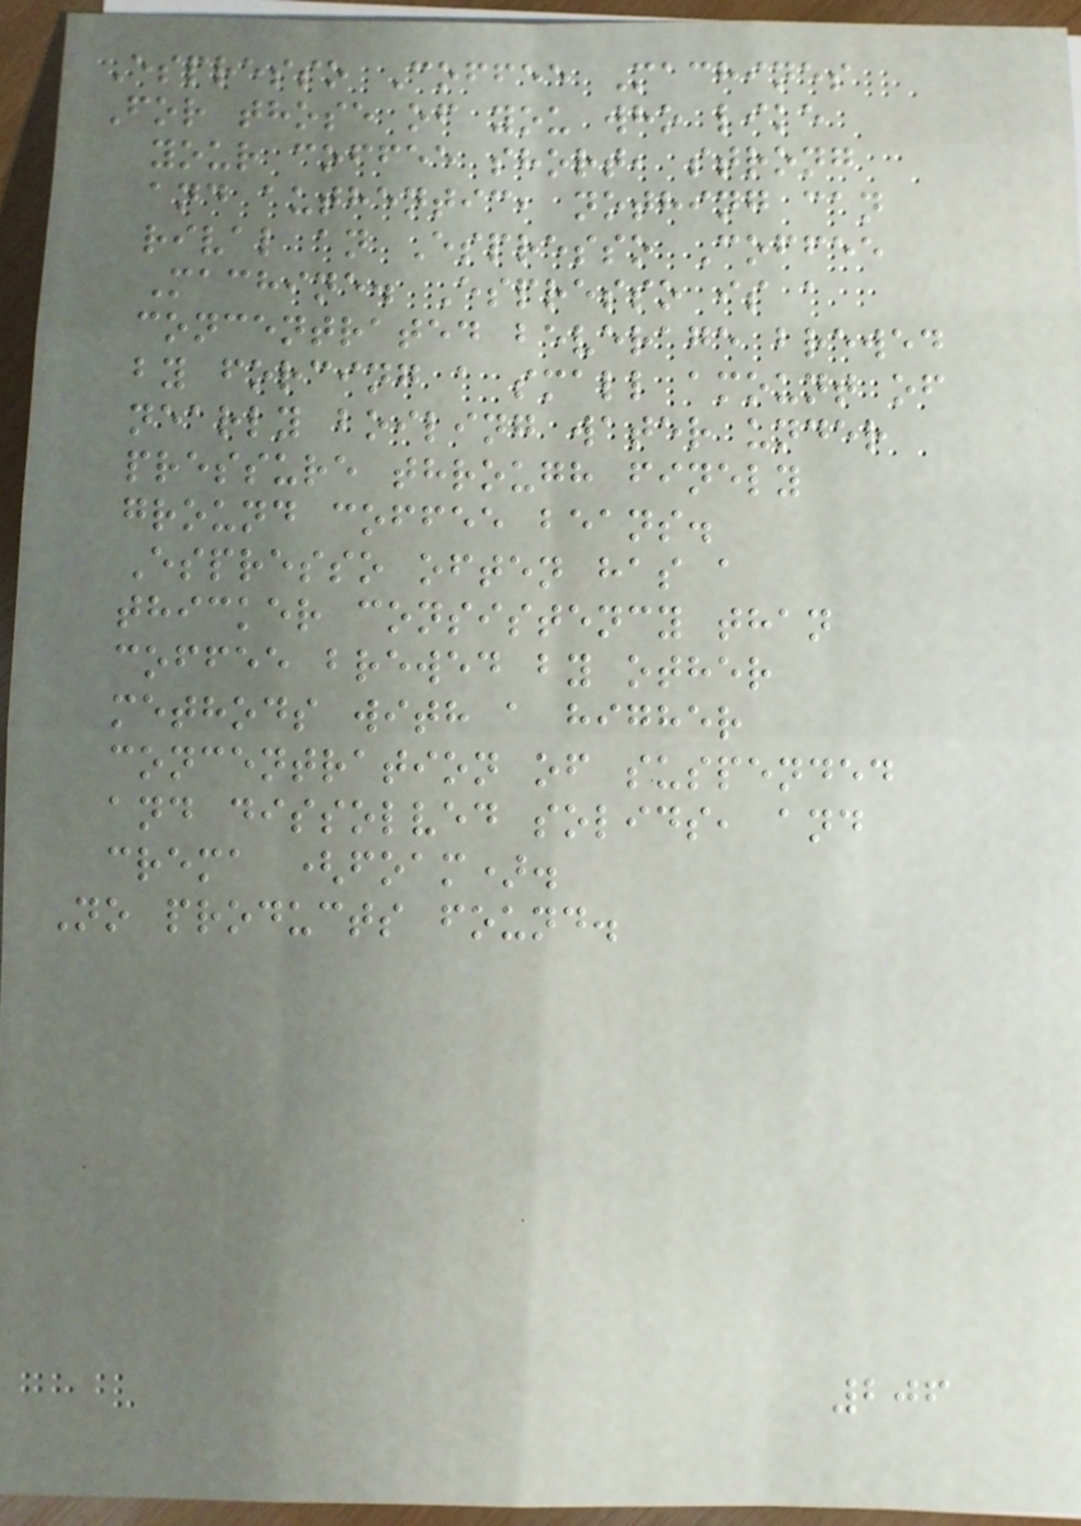Espresso Coffee Machines
For those of you who like
your coffee short, strong
and authentic, nothing can
rival an Espresso Coffee
Machine. Espresso is a
concentrated beverage brewed
by forcing a small amount of
nearly boiling water under
pressure through finely
ground coffee beans.
Espresso often has a
thicker consistency than
coffee brewed by other
methods with a higher
concentration of suspended
and dissolved solids, and
crema (foam).
No products found.
206
